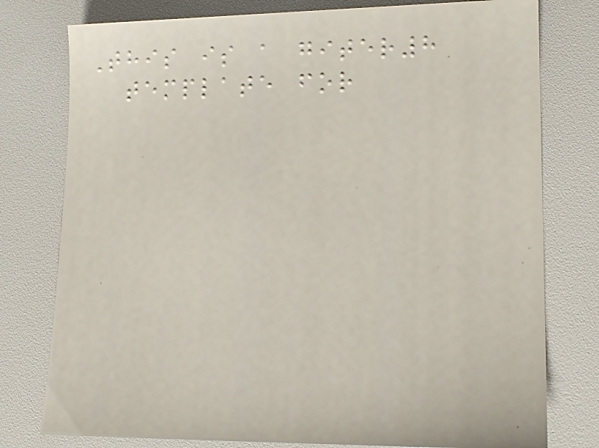This is a giter8
template for
